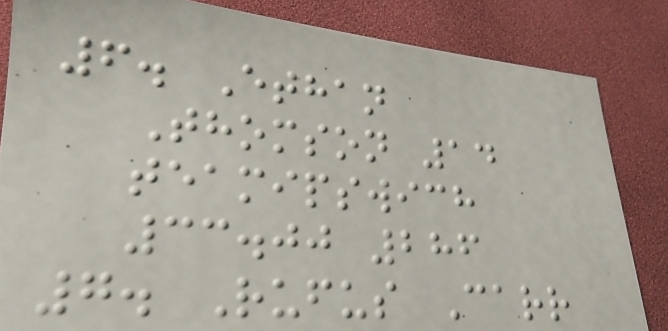6. Ethan
Thomson 14
teamipswich
33.00 286
7. Rufus Carr
